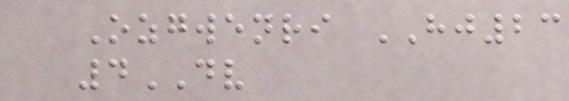Ozgwenri HJ23
4DV
